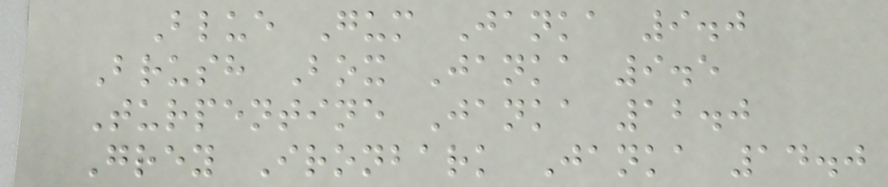Blue Gum Janka 9.0
Brush Box Janka 9.5
Turpentine Janka 12.0
Grey Ironbark Janka 14.0
